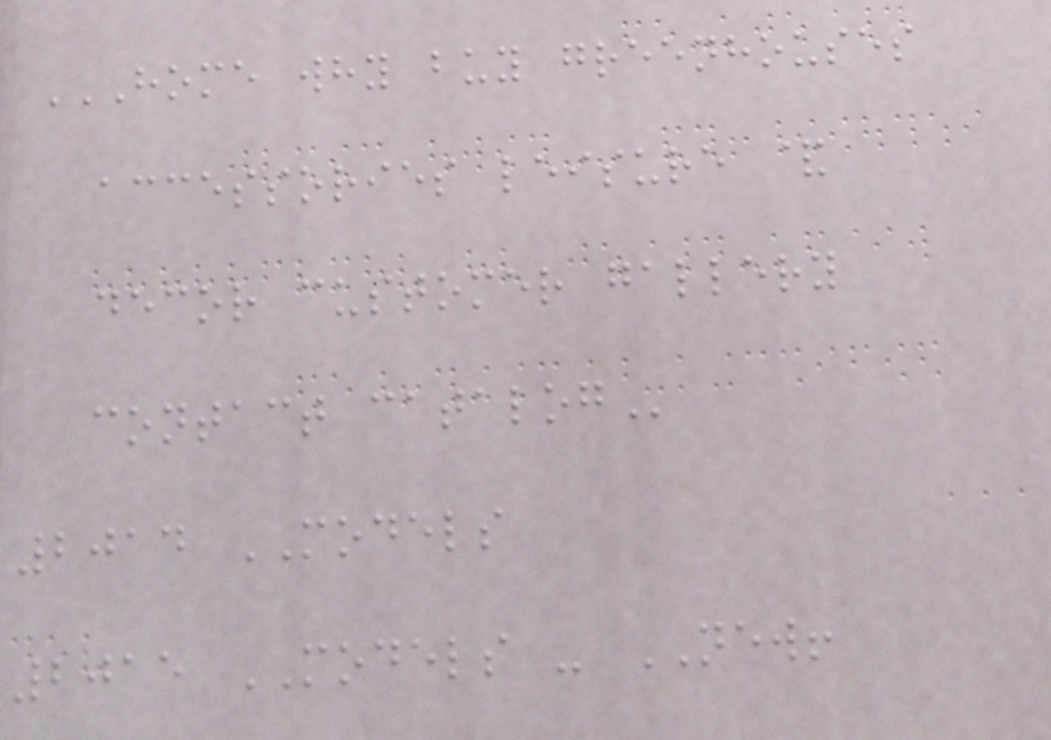HOME WHY BUY GREENHOUSES
ACCESSORIES LEISURE &
DECOR CUSTOMER GALLERY
CONTACT CATALOG
2014 MODELS
2015 MODELS - NEW!
